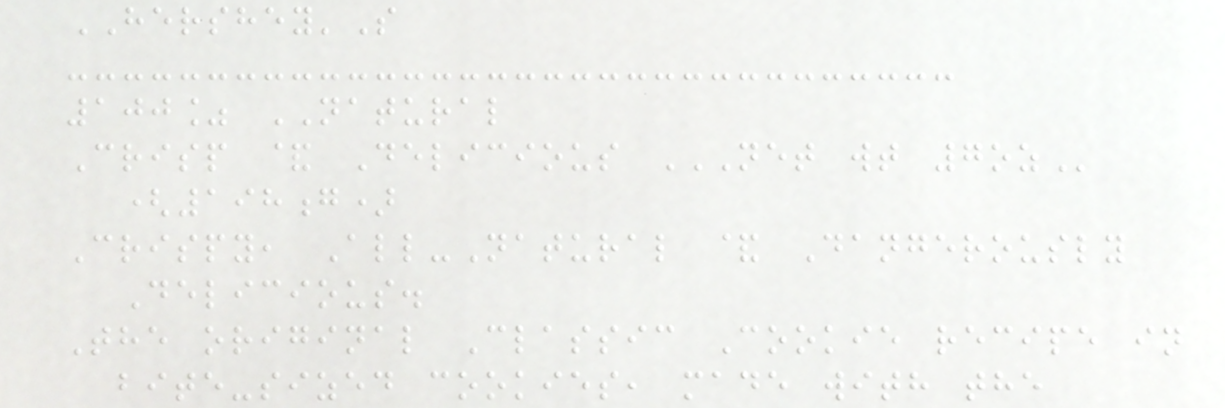HERSHEY'S
100% NATURAL
Crisp & Delicious NET WT 7OZ
(198g)
Crispy, All-Natural & Dangerously
Delicious.
The original Classic Cookie recipe in
bite-sized cookies, made with the
